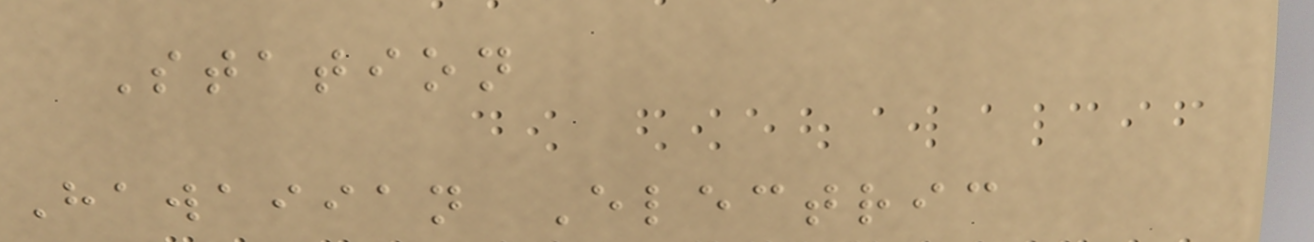Station
Hawaiian Electric
